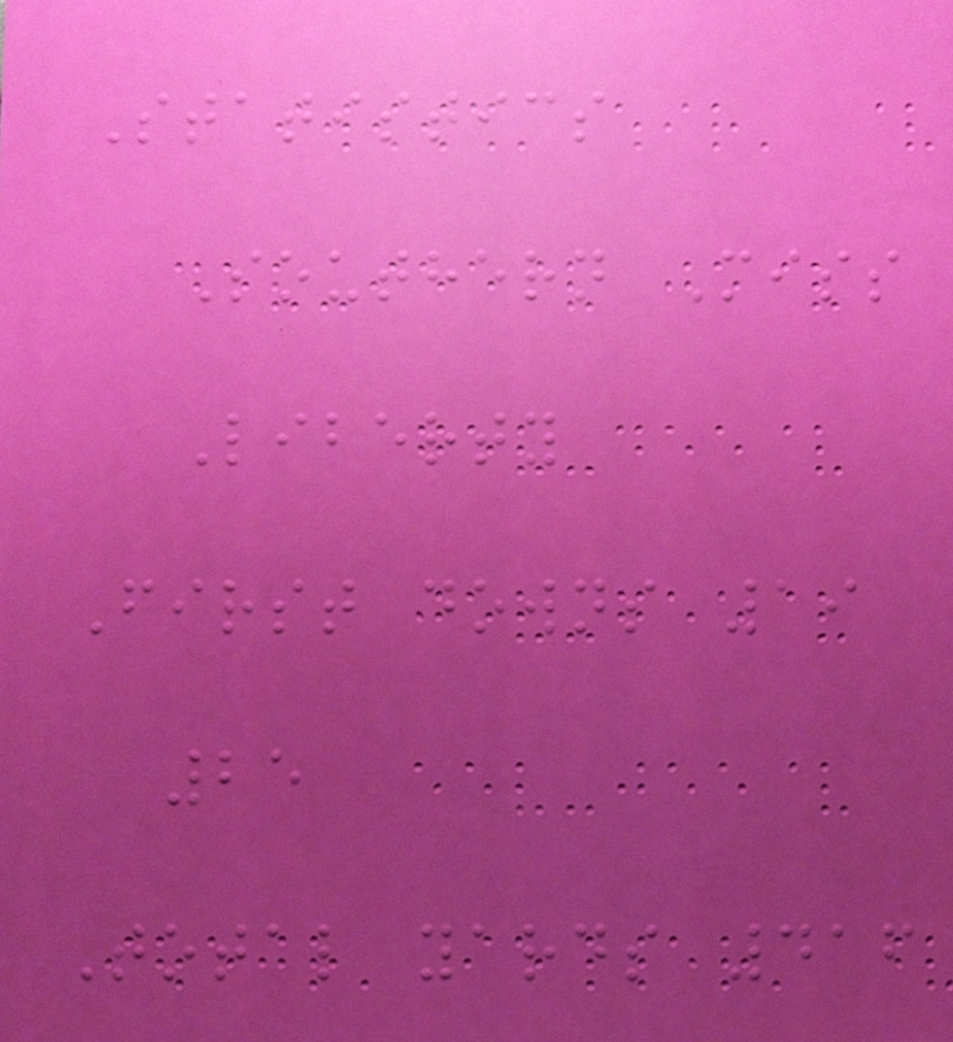Statistics
Southern Miss
Liberty
First downs 19
25
Total yards 416
